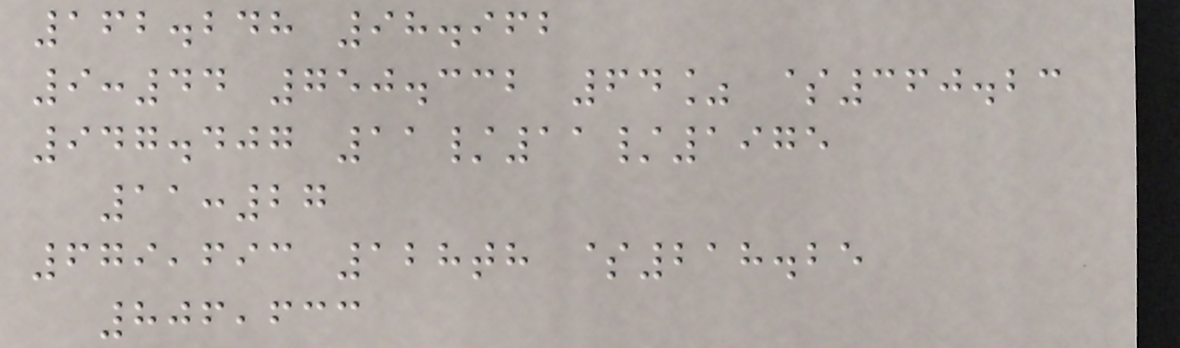162.248 98.962
9:44 750.332 64% $360.23
947.407 11/11/1975
11:27
679,693 128th $218.25
806,633
